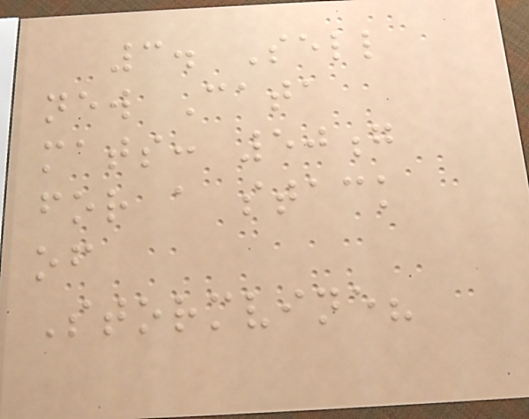3. Sell
new Cata
mats: 50g
for a stack
of
Stormvine?
